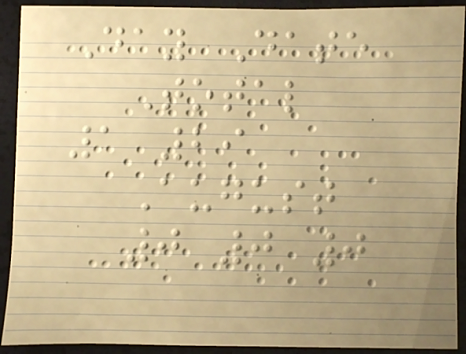Day Date
Total
1 29
August
0 0 0
